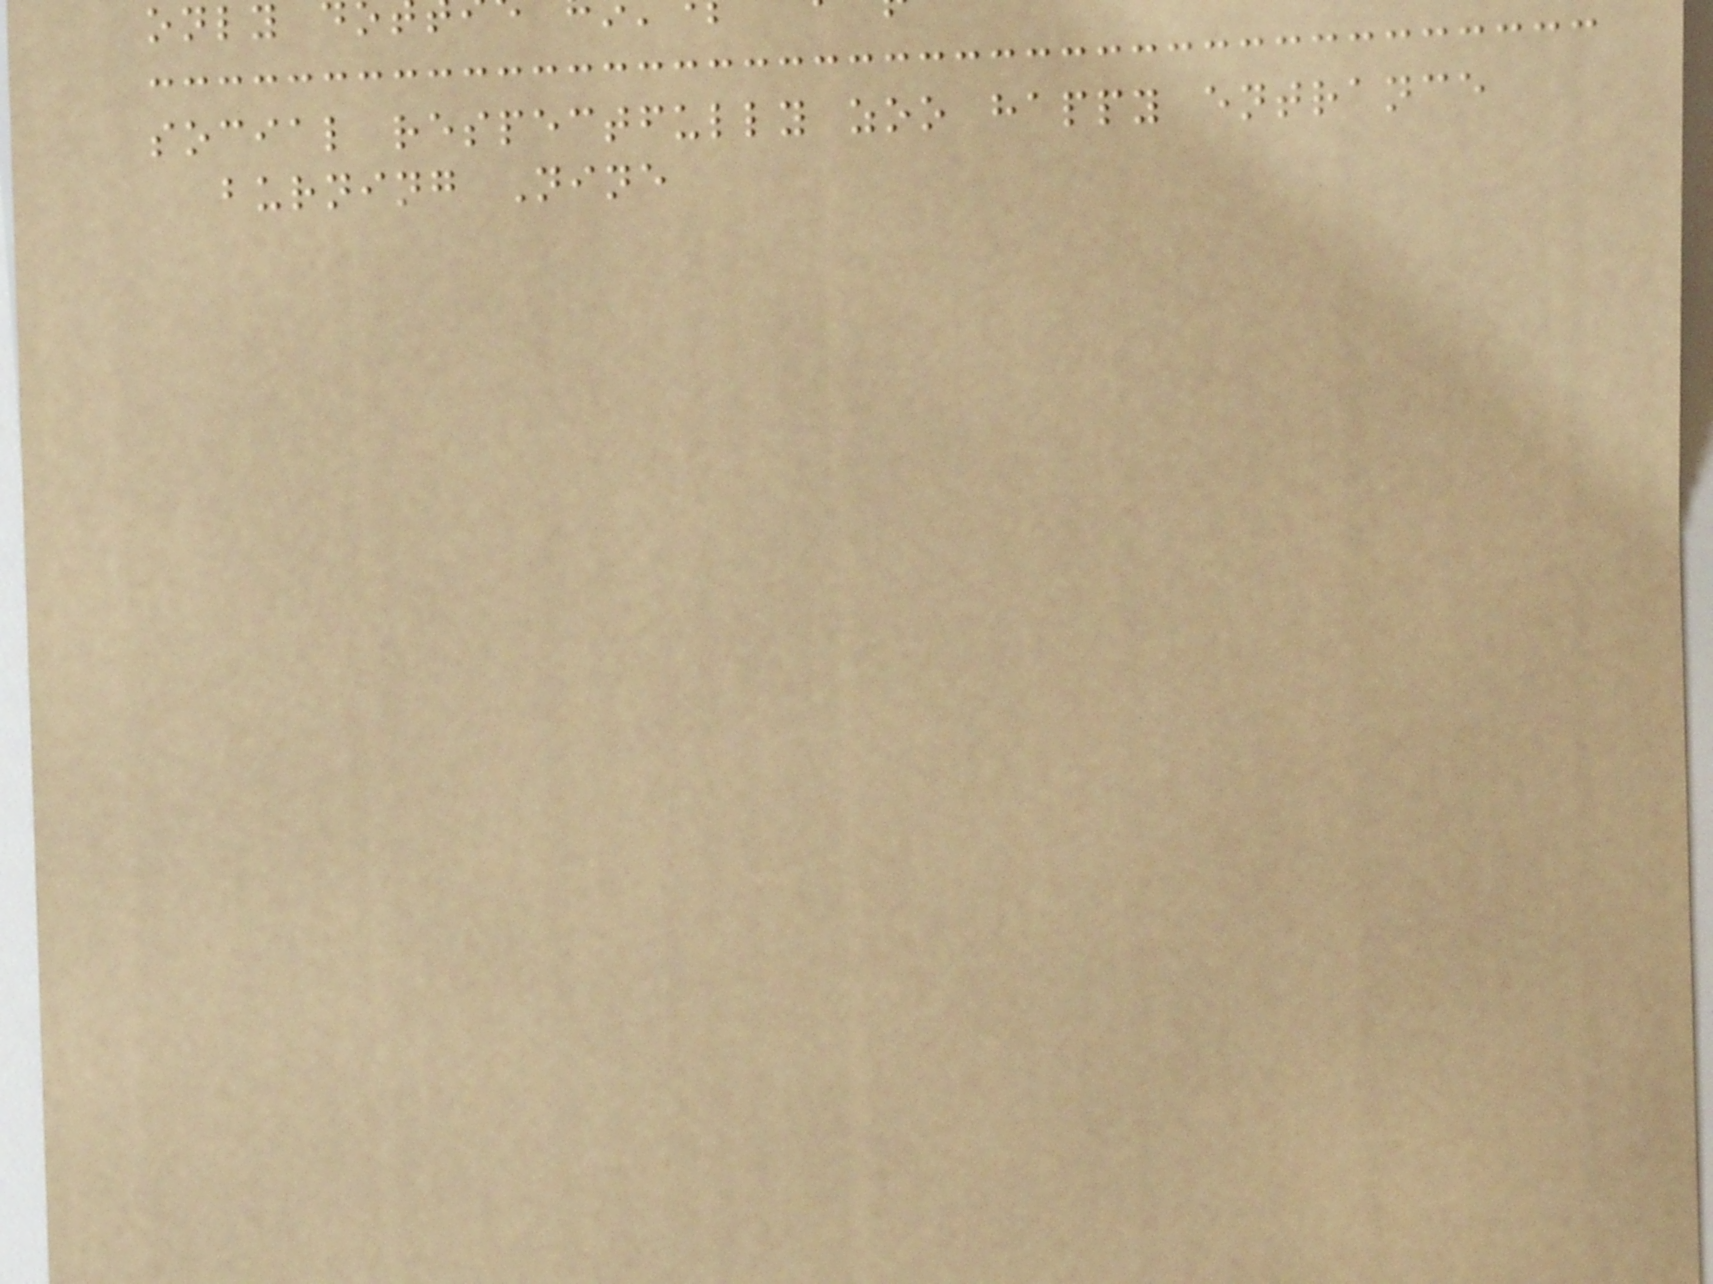social respectfully zoo happy entrance
burning Nine
